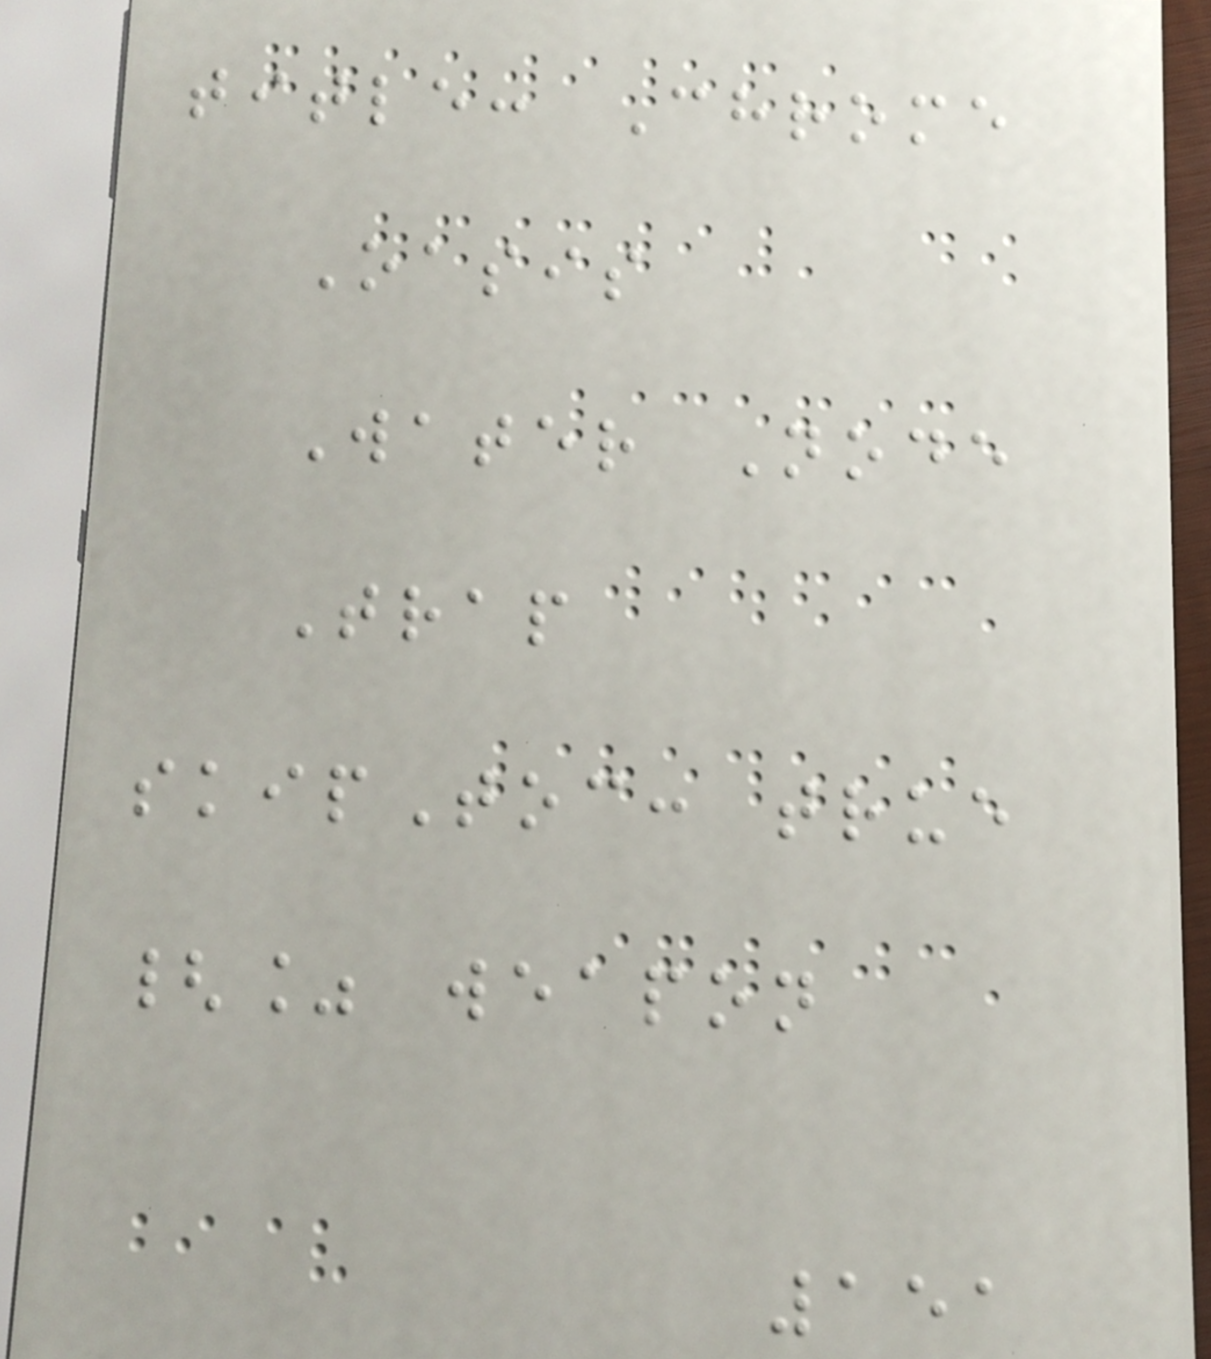title: Chrome
Oasis
Water Node
Trap
skipToc: true
{% weapon
151
